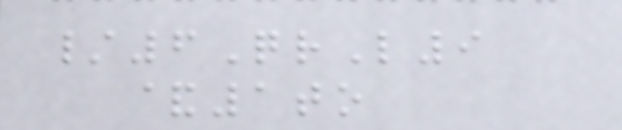/6QrL9
&1to
